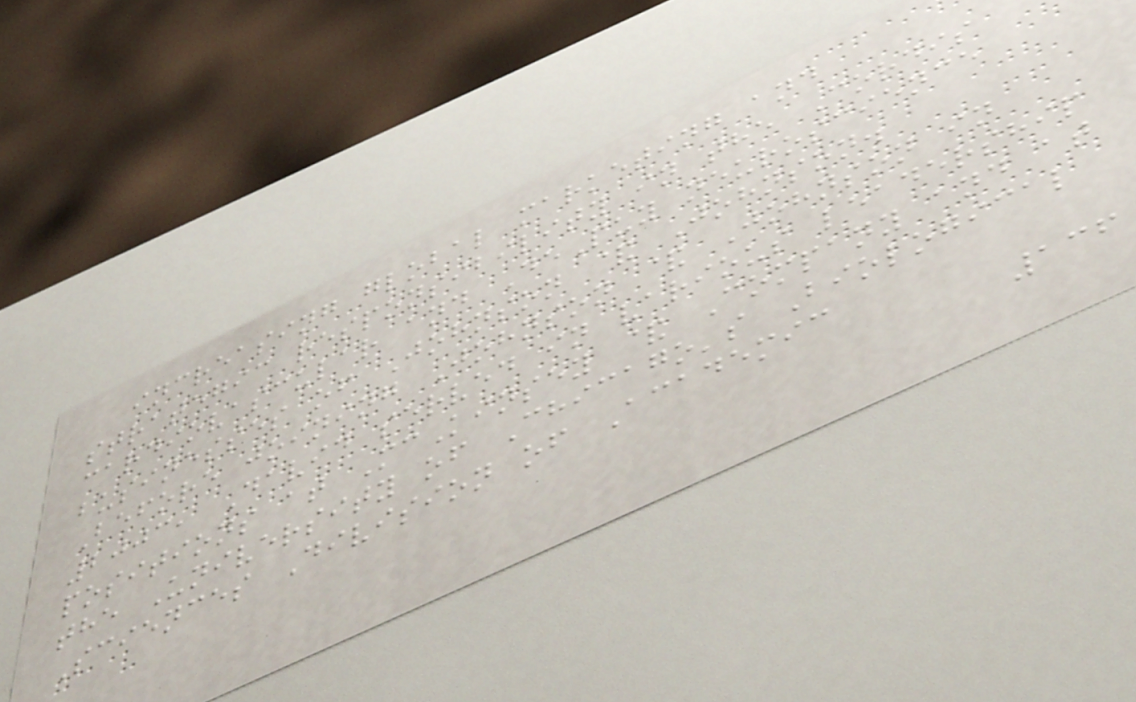increasing global marketing and
strategic responsibility in the Cordis
cardiovascular and DePuy neuroscience
businesses of Johnson & Johnson.
Before joining Johnson & Johnson in
2003, David served in various leadership
positions at McKinsey & Company and at
the University of Chicago's Biological
Sciences Division of Academic
136
